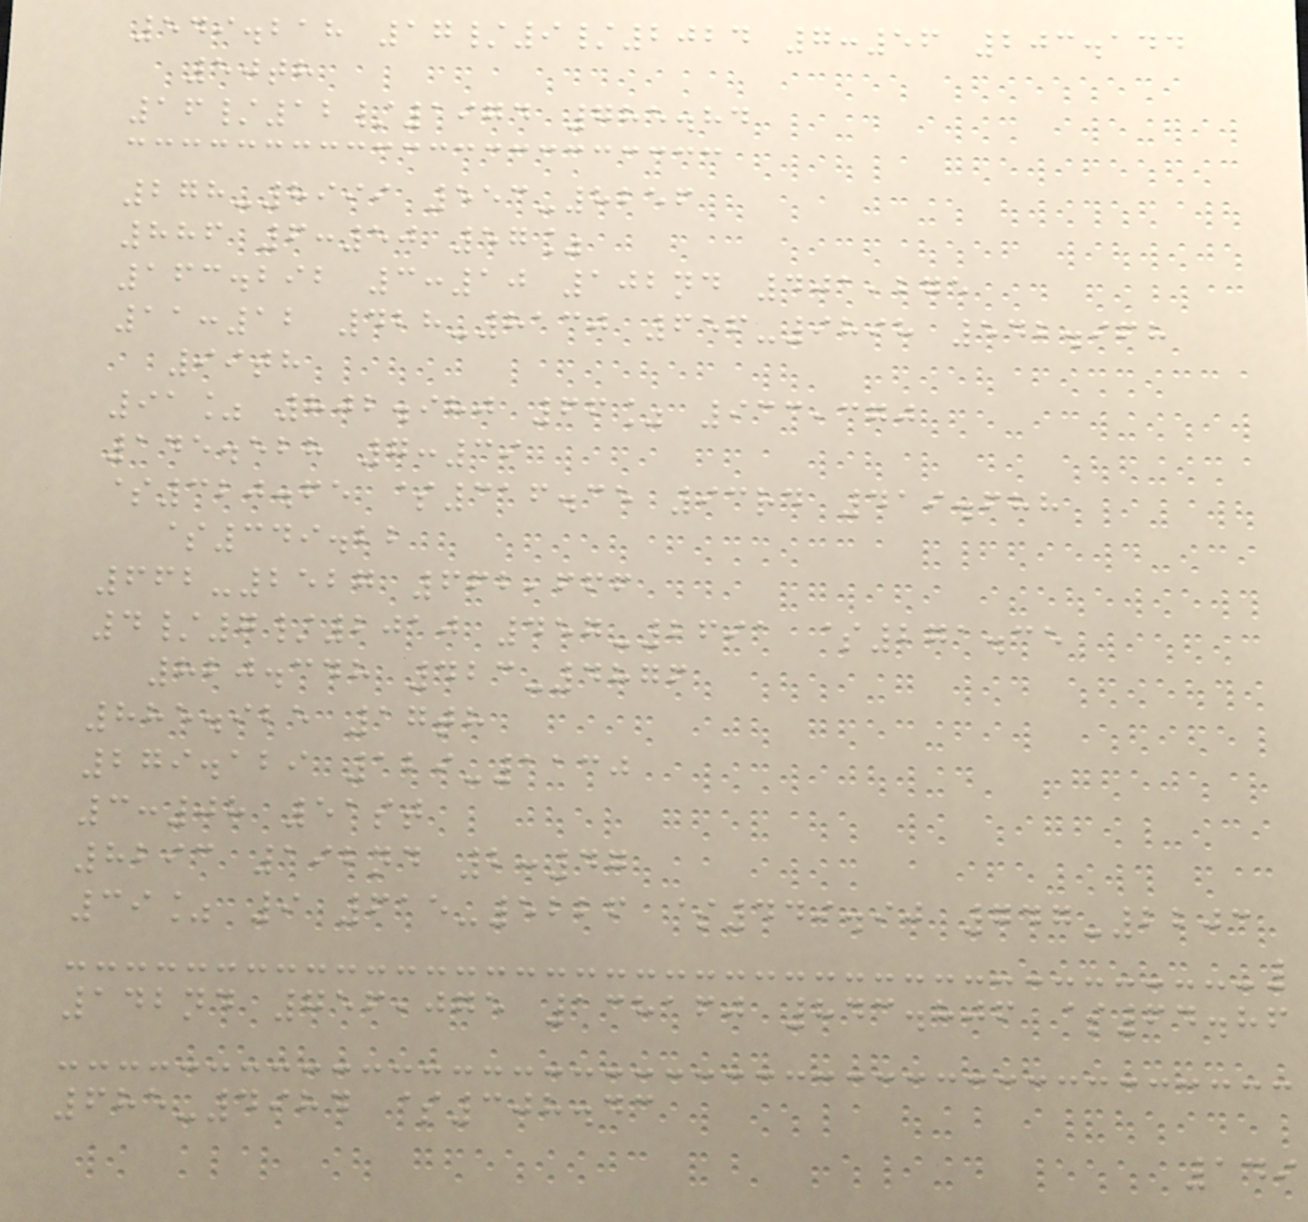549.218 17/9/2024 7:56 203.144
50th
16/12/1974 785.84
278-8999 553-8256
886 6:50 57%
163.292 3:10 102nd 401,275
11:12 428-8130 656-9898 542.968
99th
91% 802.980 66% 933,370
145.528 7:39
$320.65 $316.35 93rd 419.688
$349.22
662-2527 662,666
4/7/2010 457-2691 $271.35
820.348 423-4876
885.925 17th
279.129 129-1130
3:08 51st
8293 192nd 2:47
39% 9 615-5226 $449.90 747-2203
142nd 756,075 138160 843.806 $64.86
685-4984 $308.43
149
